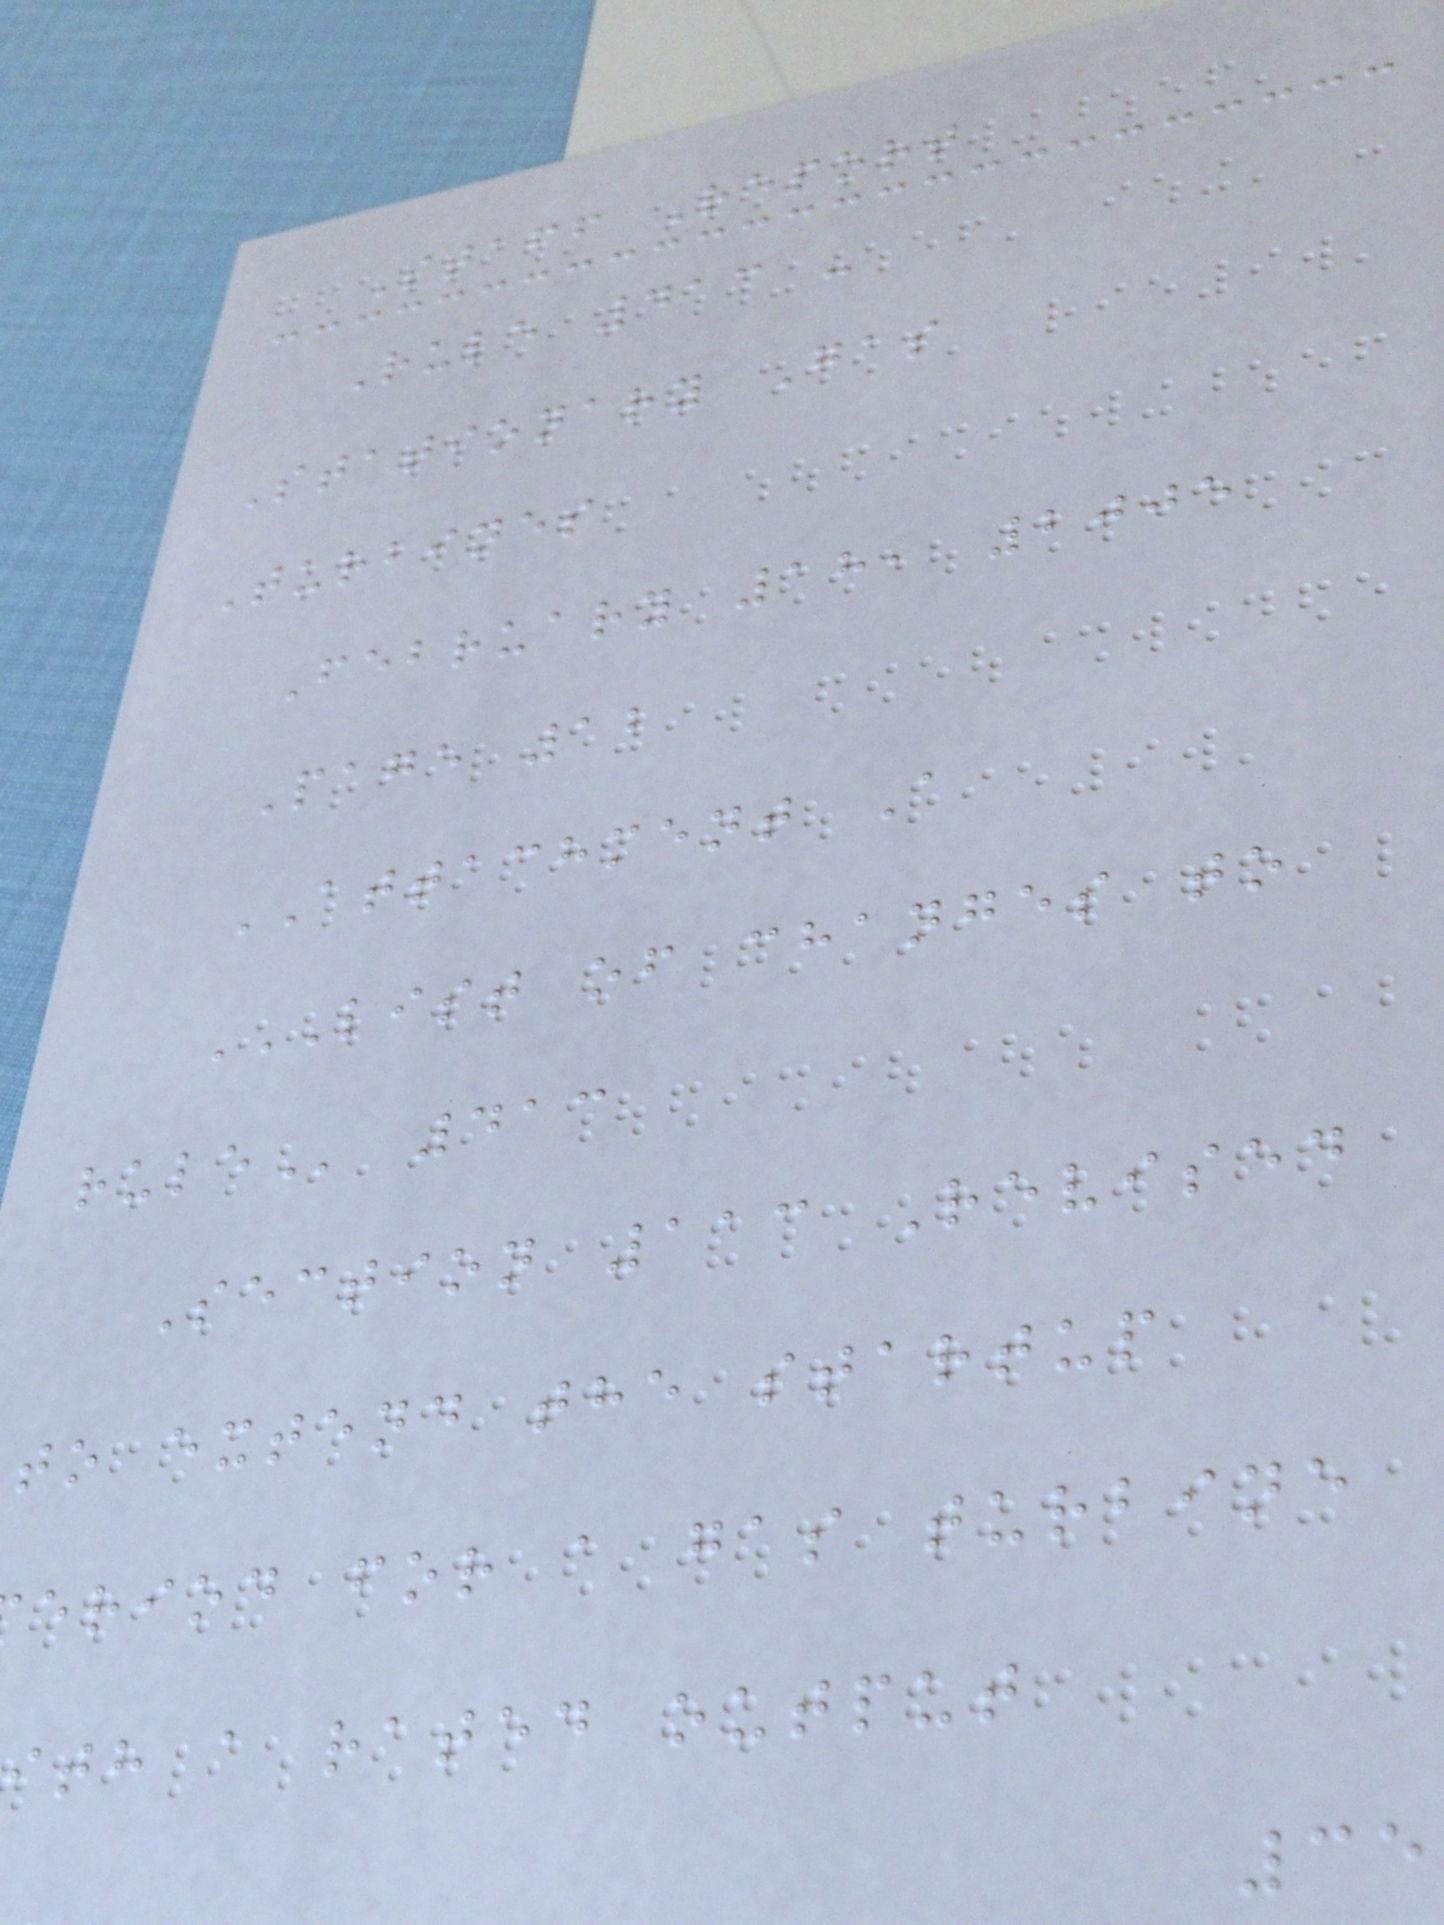Staff Report
Rule 413 -
Stationary Gas
Turbines
February 18, 2005
Page 12
ATTACHMENT A
LIST OF CHANGES TO
413
Section 113 Revised
to extend the startup
eriod for a gas turbine
ith a rated output
35
